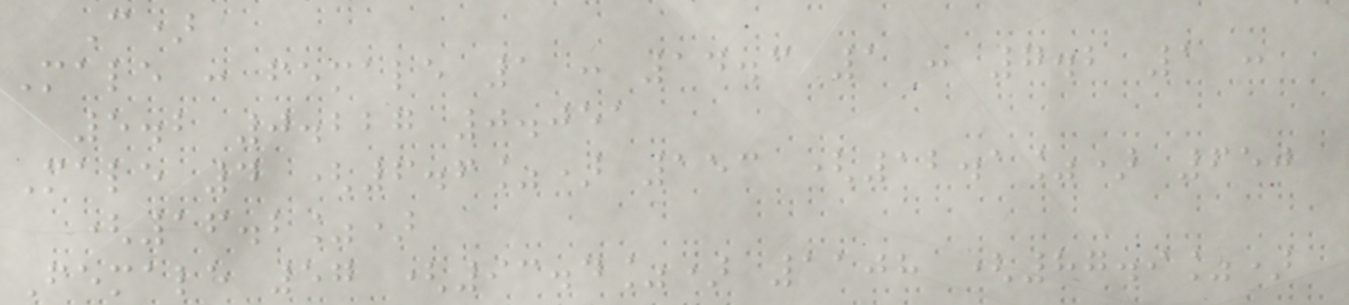C)
Male : female 1 : 14.3 1 : 7.2 1 :
5.2 0.227 0.051
Male 4 (6.6%) 153 (12.1%) 650
(16.2%)
Female 57 (93.4%) 1108 (87.9%)
